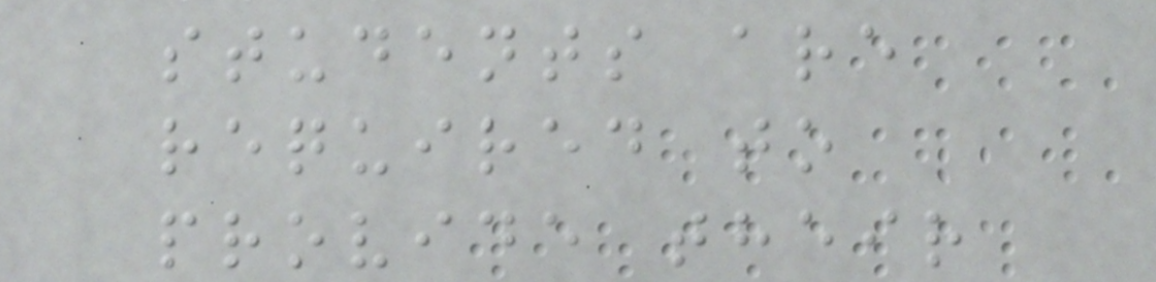students are
required to
provide their
